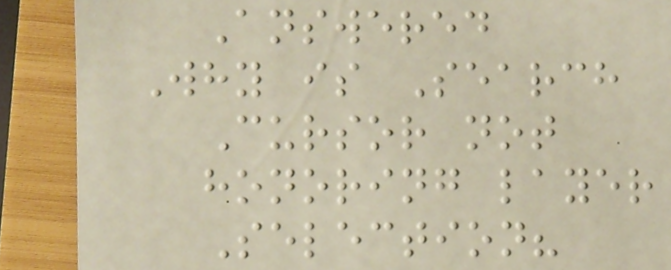Answered
Why is Search
Cursor not
honoring layer
Selection?
